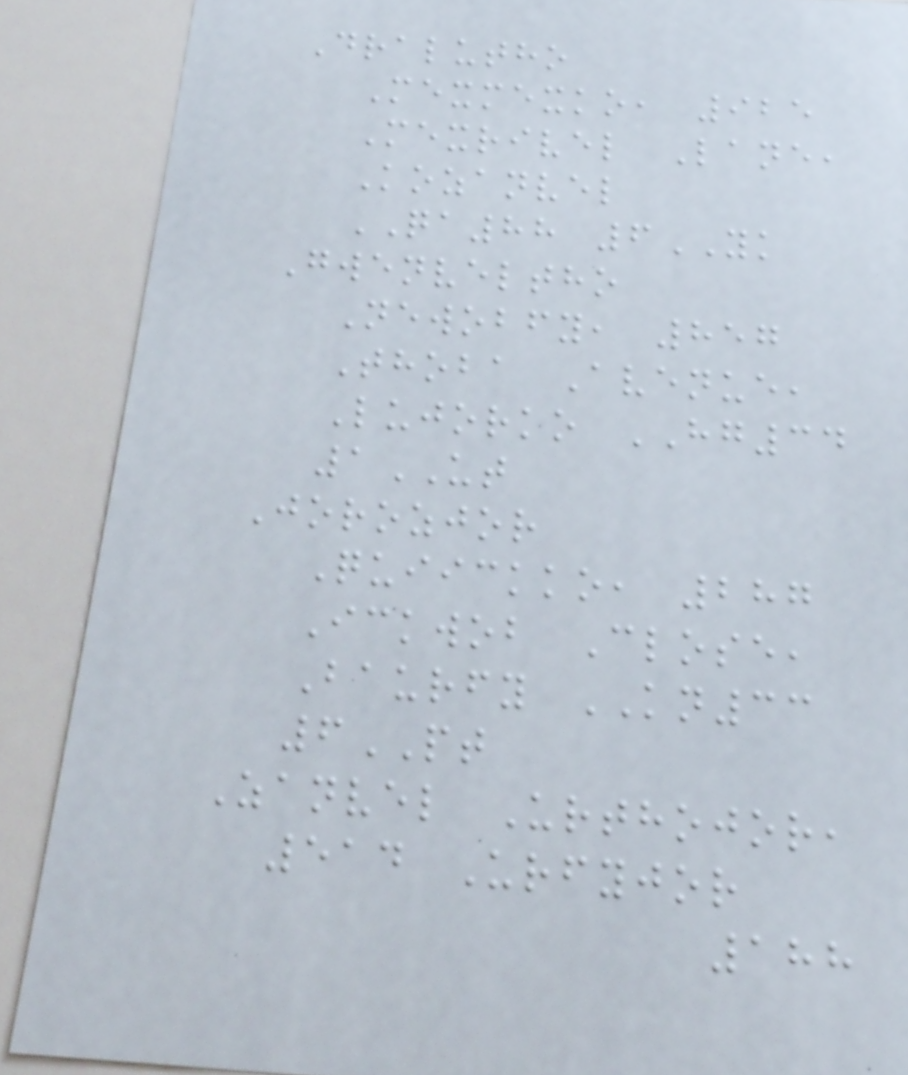Dralutho
Mexmexko, 925
Mexrivel Lane,
Kozanvel
QA88 6YK
Gwenveltho
Newobfy, 857
Thoba Avenue,
Lujorko HG34
1UT
Jorozjor
Quiickko, 287
Ickwob Close,
Baurfy KN33
6PT
Zanvel Urthojor,
514 Urfyjor
188
